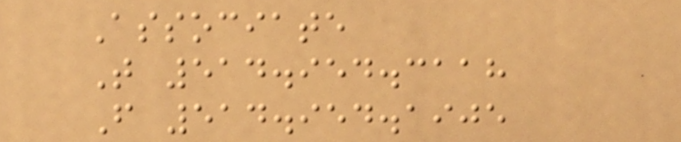Associate
T 514.954.3118
F 514.954.1905
